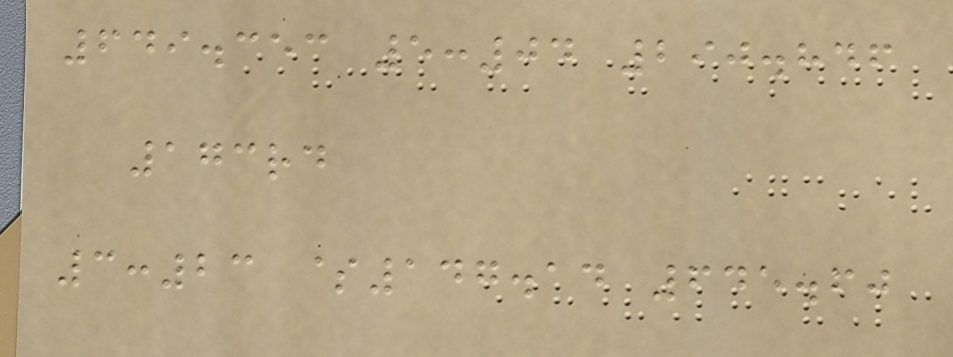649.353 5:04 290.846
173rd
3:23 $147.14 645.60
